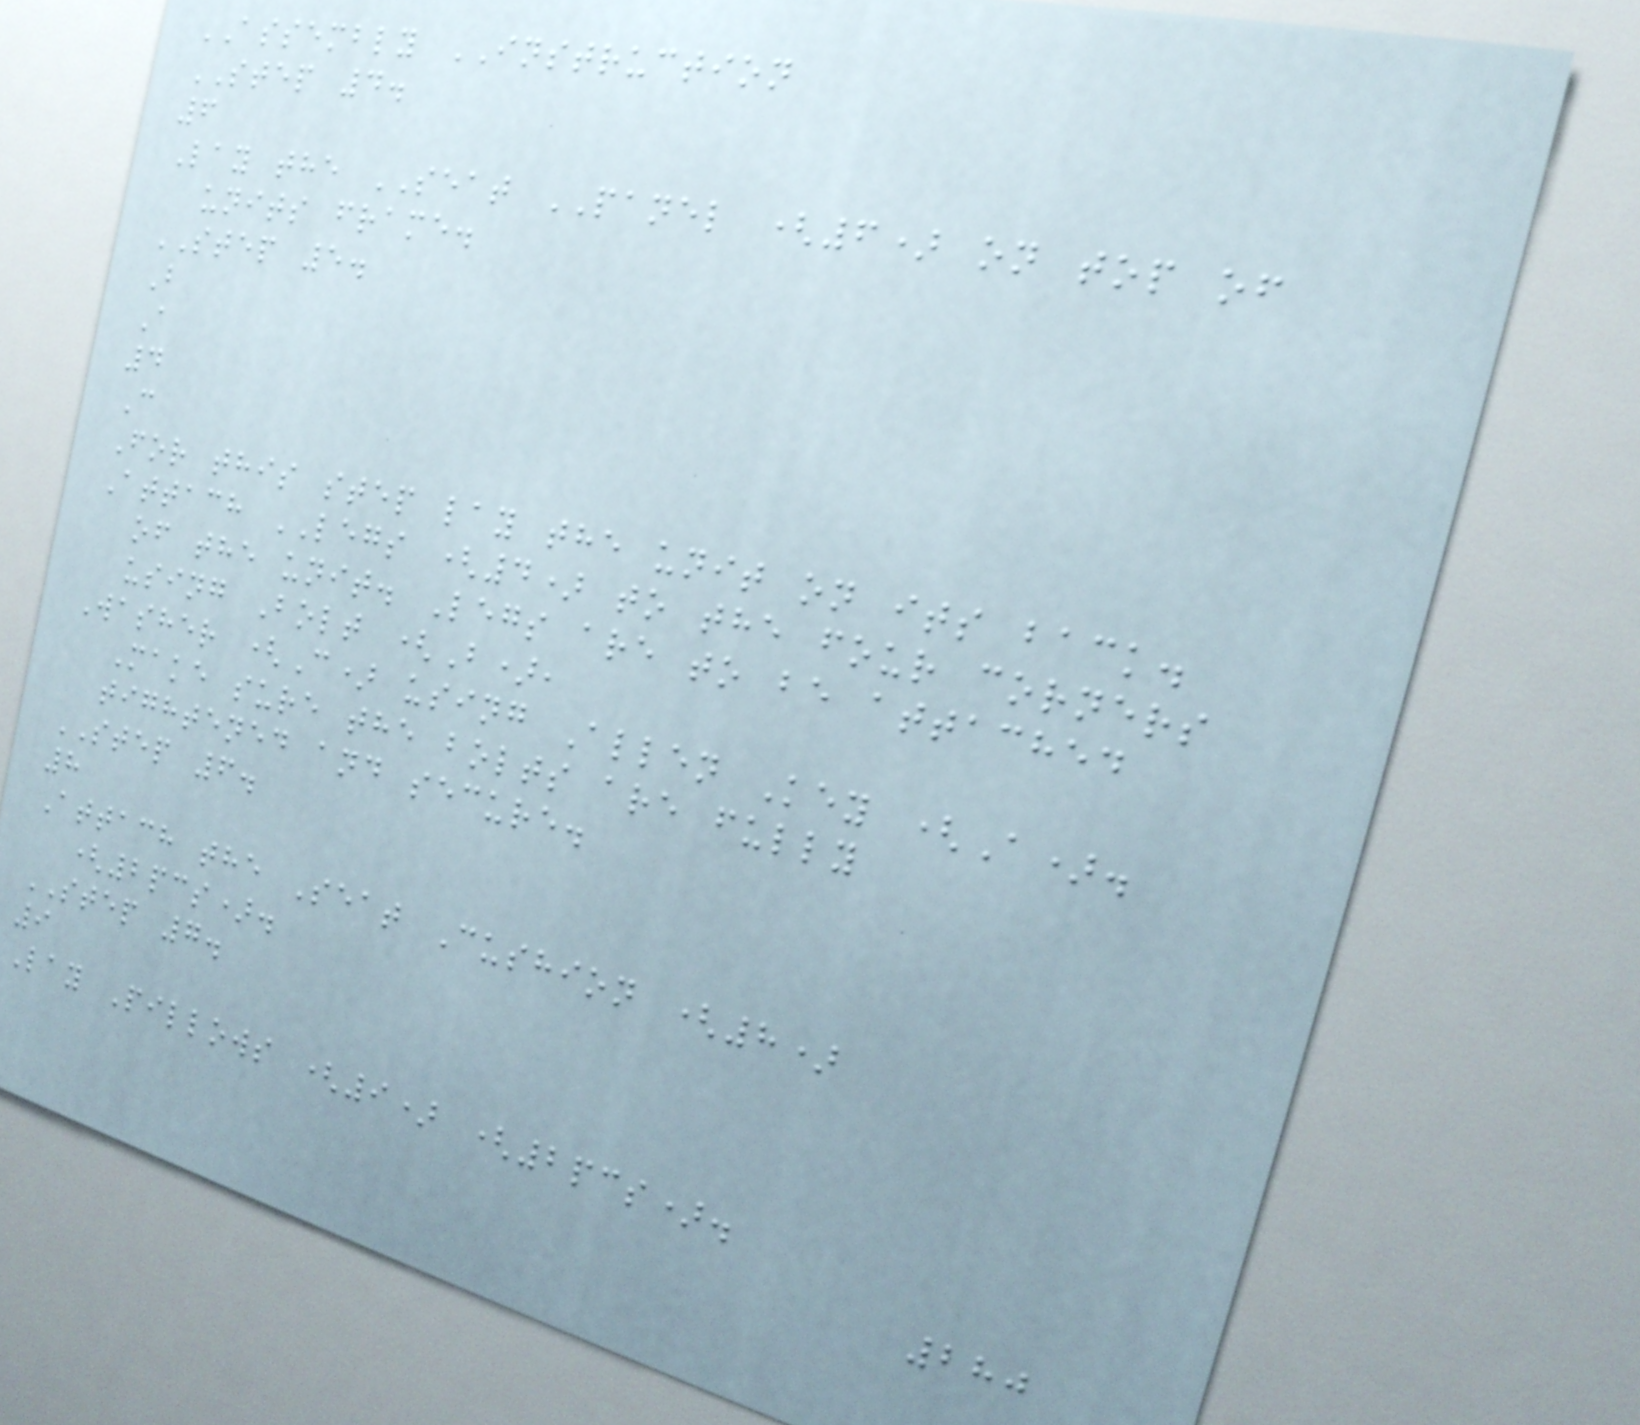ASSEMBLY INSTRUCTION
STEP 4.
6
Lay the SEAT PANEL (6) on top of
units frame.
STEP 5.
B
A
4
C
For this step lay the unit on its back.
Attach LEGS (4) to the four corners
of the unit. Legs are to be attached
using Bolt (B),
Washer (C) using Allen Key (A).
Make sure the bolts are fully
tightened and secure.
STEP 6.
8
Attach the Seat Cushion (8)
(2pcs).
STEP 7.
9
Lay Pillows (9) (2pcs).
280
